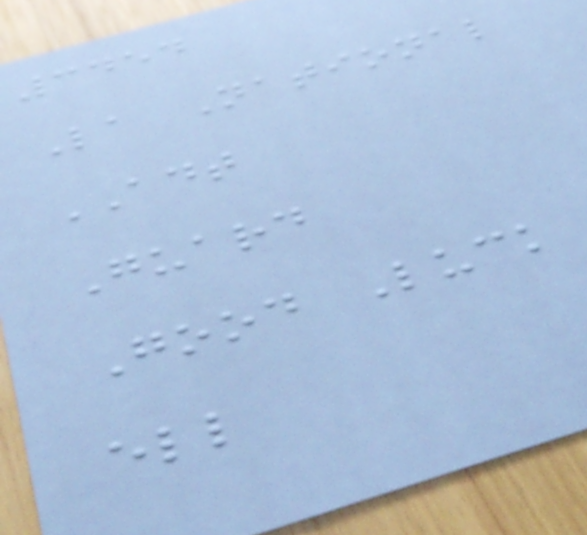3454
La National
ADT
Guard
Good Luck
ell
